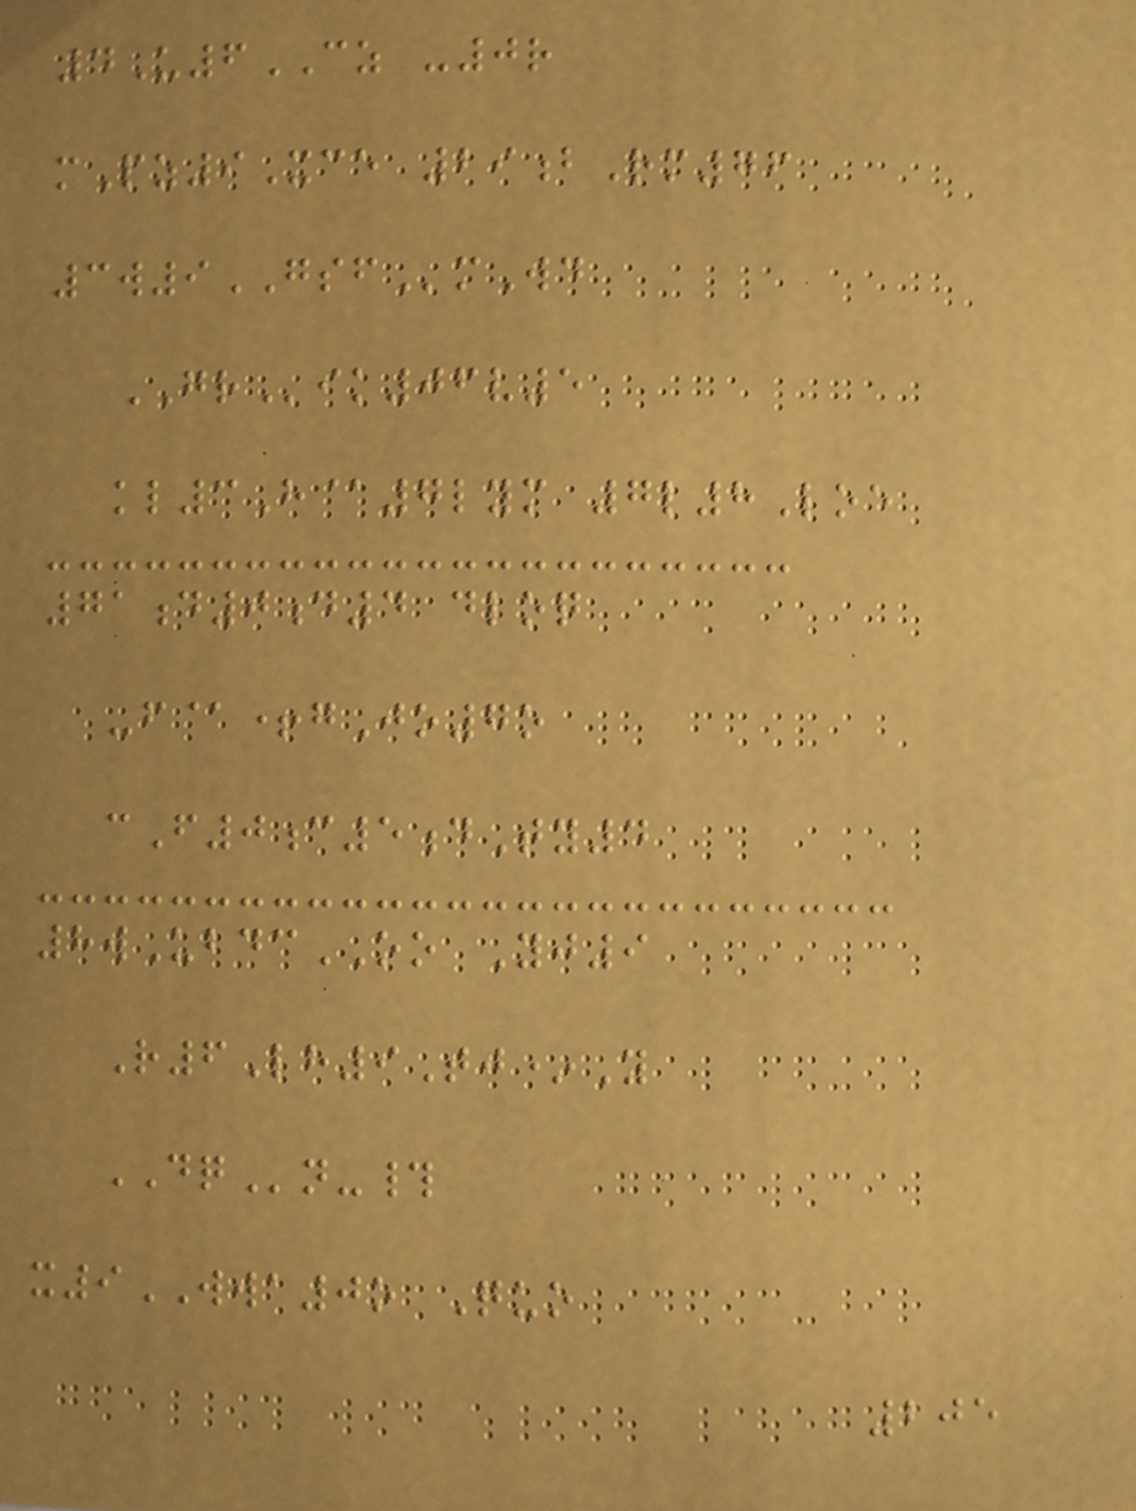4U6CZ -0r
mPz9Xce 29bRm76
3w9GSFmWd
GRik06v5
kl3H@7lym 7l8Loe
71d0d4 dloq
-f@+gJo7o
cF0c5dTy4
8wUbdcOO Yj9
R6Lh9Tj*Y
DQn-#
x9WWA0o Quo
205
